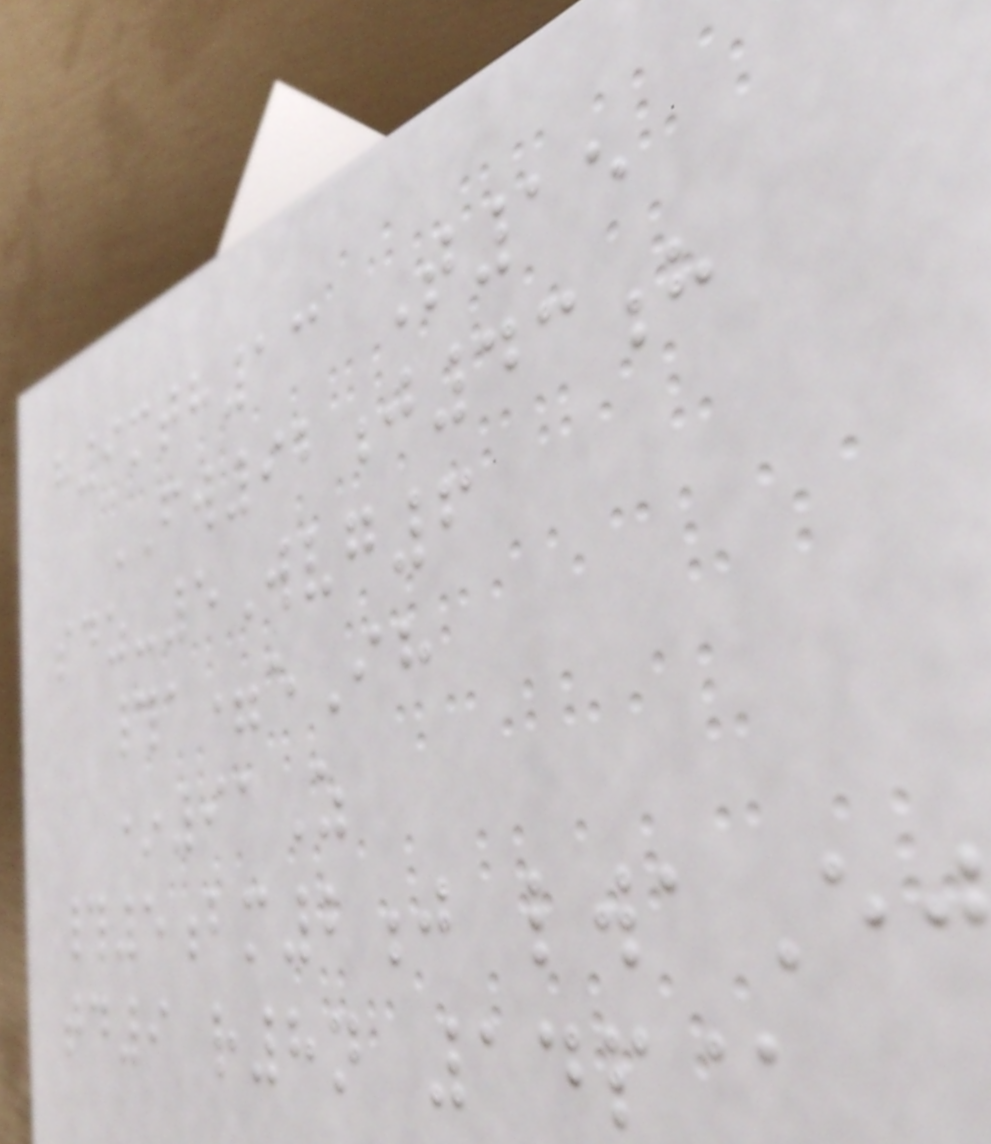h9mth13 T15
FW92j43h
sdz-5Wvg6
#a=eIh
*91Z
#5bm2j lwaEj
td9 r8n 14p@
